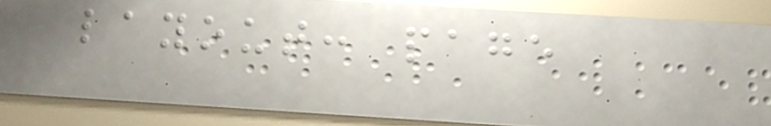layout: page
